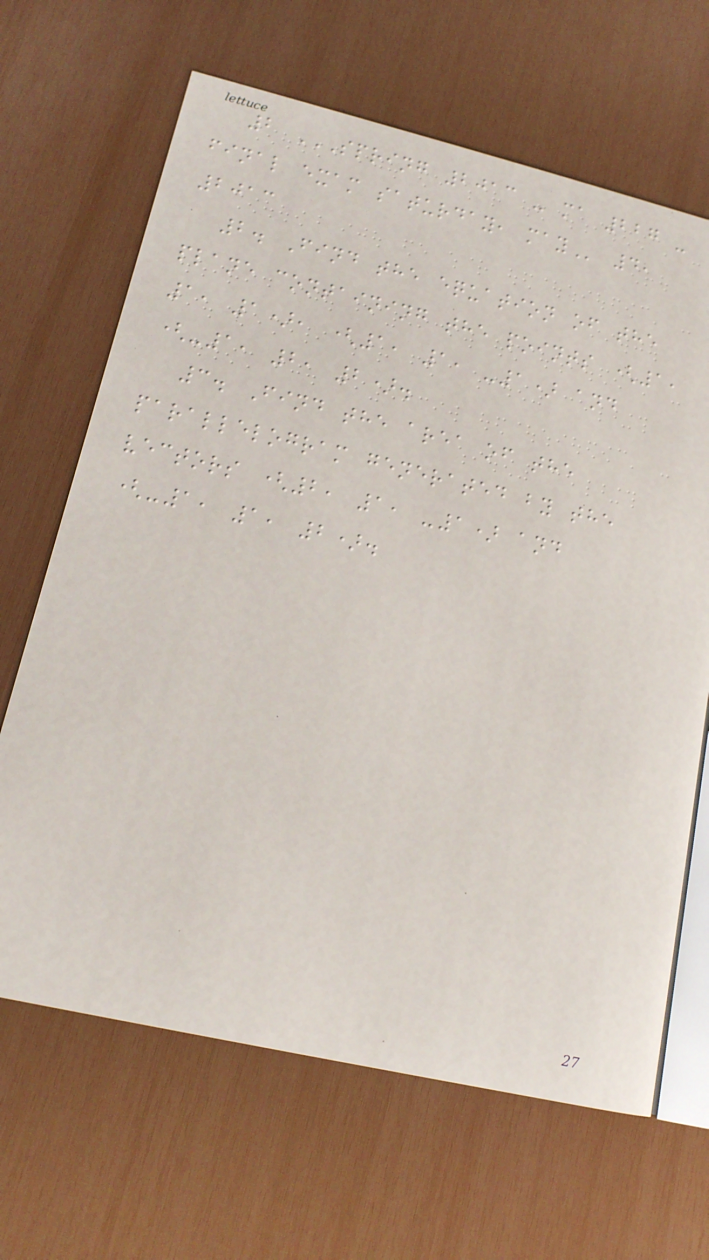2 SPRING 2013 - MA 227 -
FINAL EXAM SATURDAY, MAY 4,
2013
2. Find the equation of the
plane containing the points (1,
1, 1), (1, 1, -1) and
(-1, 2, 2).
3. Find the area of the
parallelogram generated by the
vectors (2, 1, -1) and
(-1, 1, 2).
